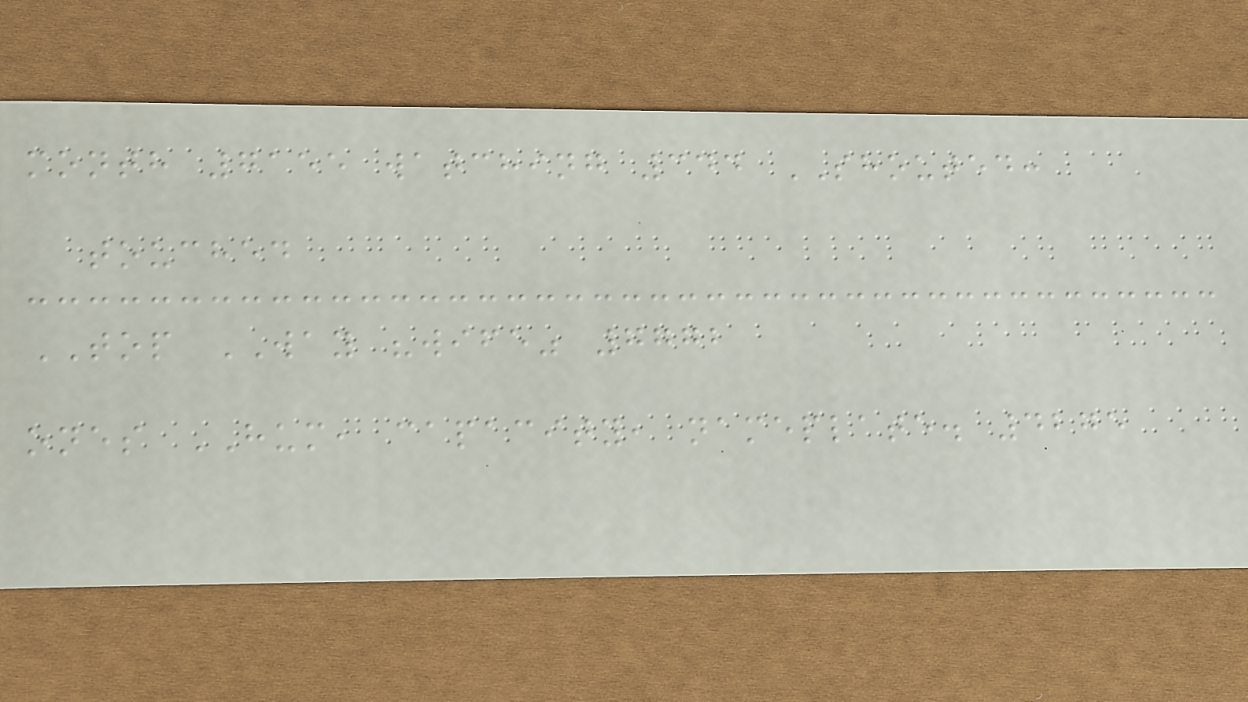month 7155 watching 344 SHOUTED:
touched
TOP WAY "wife" 7772
ones HUM, capacity, nameplate. 4275
